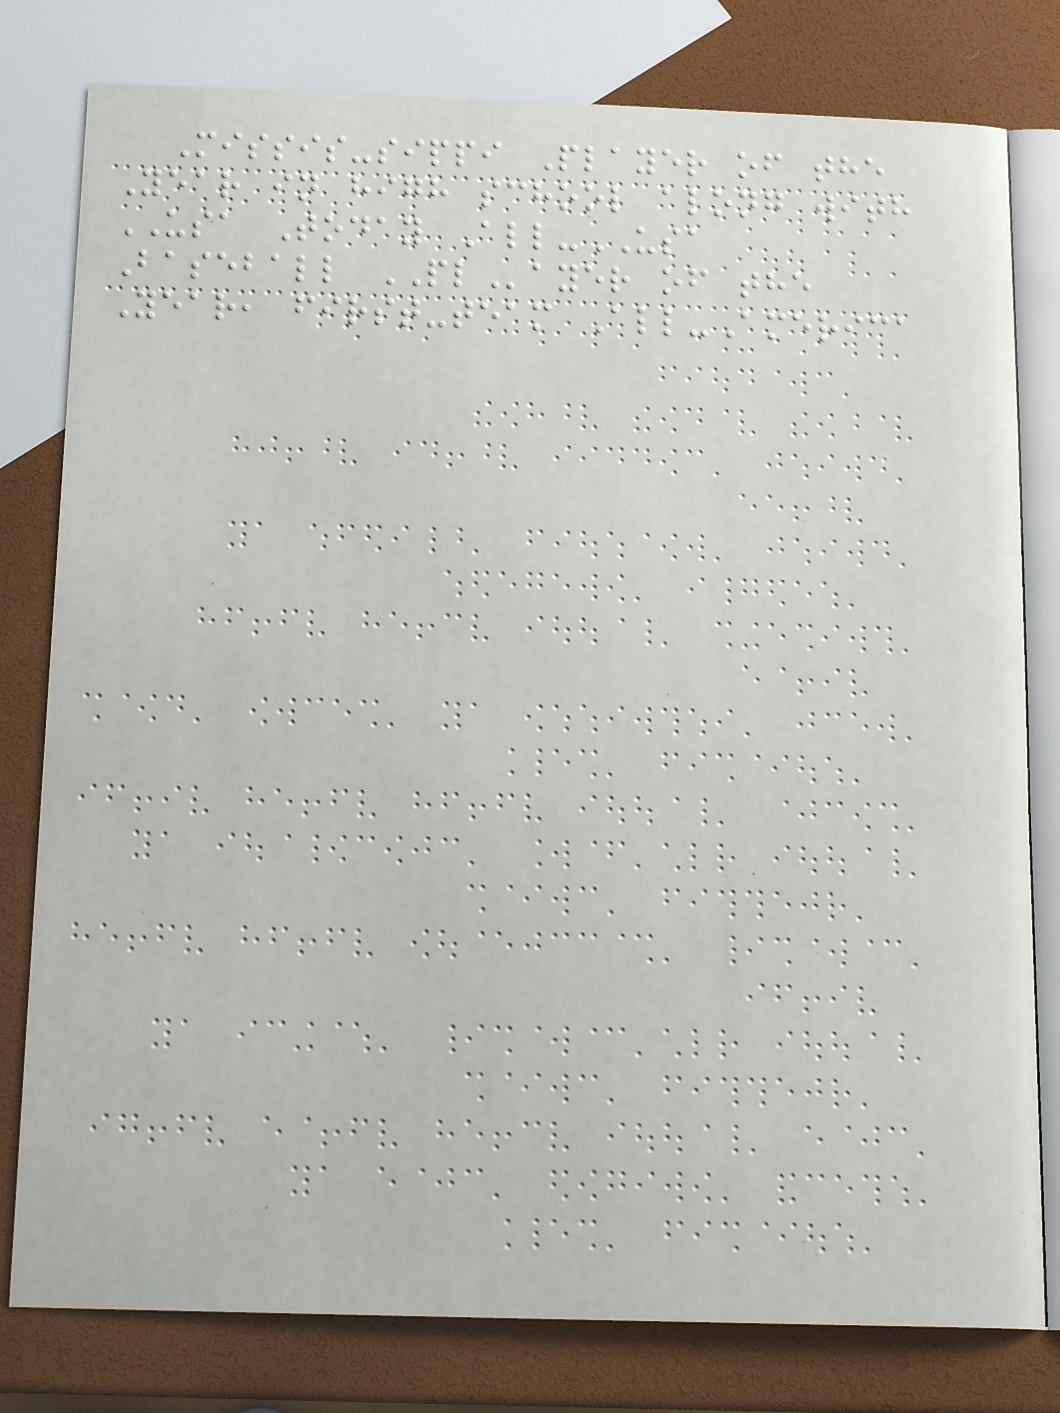Missis-sippi Player of the
Year in high school along with
USA Today All-USA
Baseball PLayer of the
Year, first-team All-America
